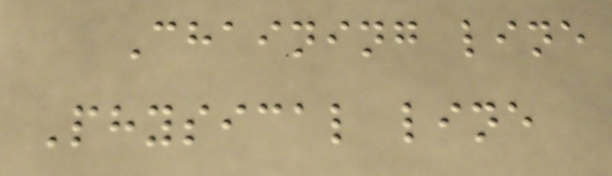Chaining line
Physical line
